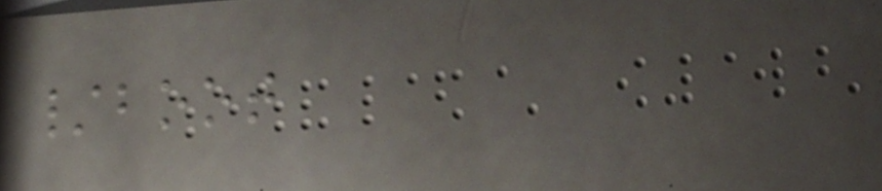/boot
